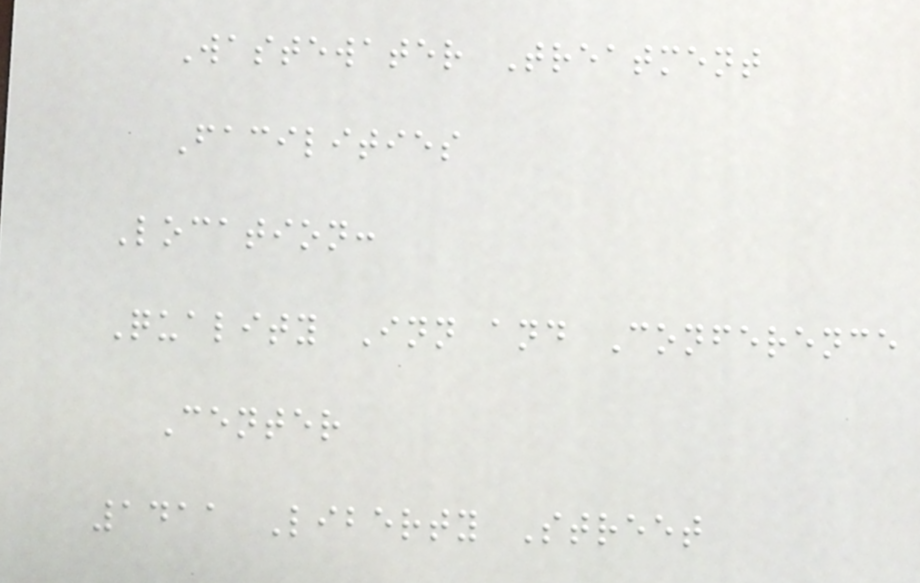Wastewater Treatment
Facilities
Location:
Quality Inn and Conference
Center
1411 Liberty Street
